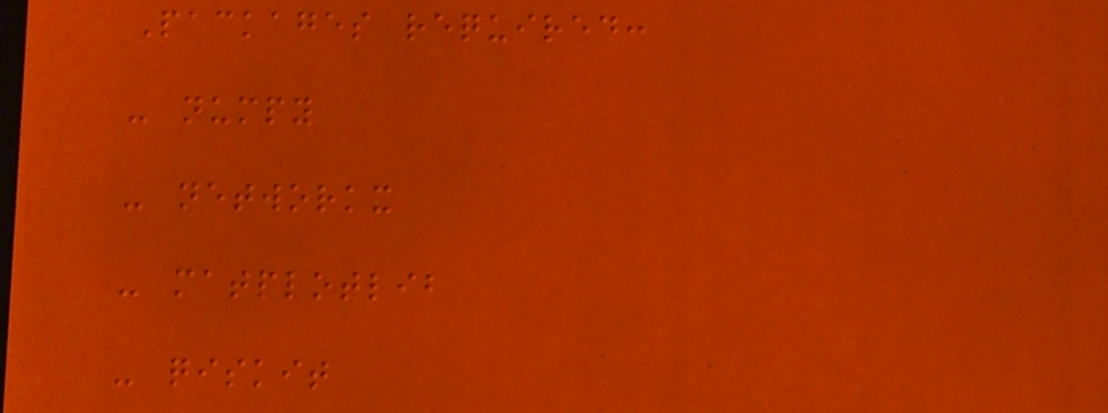Packages required:
- numpy
- networkx
- matplotlib
- qiskit
